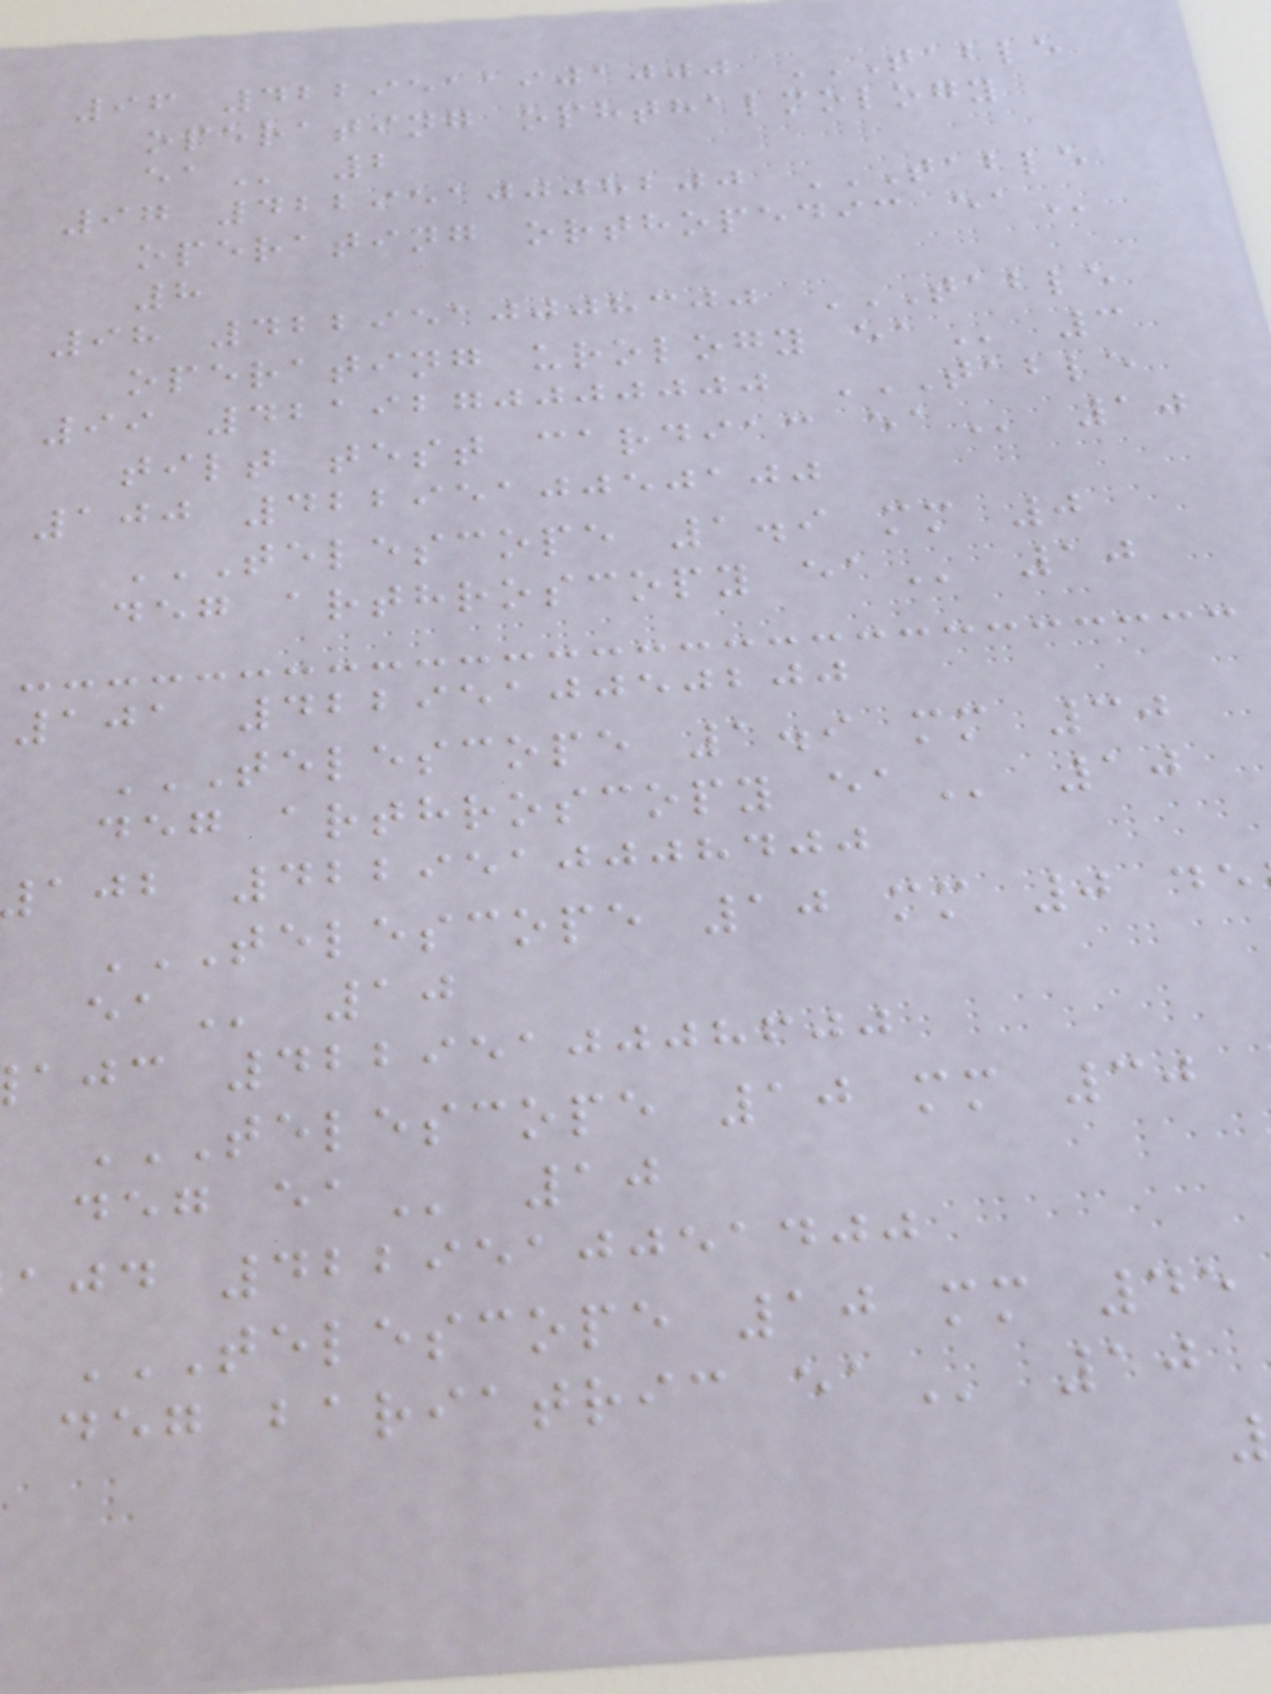96 4229511901000 TABLE
operating ophthalmology
97 4229510008200 TABLE
operating orthopedic
8
98 4229510008300 TABLE
operating urology
99 4219270000000 TABLE
tilt test cardiac
100 4229510050100
TELESCOPE 1.9 MM 0
deg arthroscopy
101 4229510050200
TELESCOPE 1.9 MM 30
deg arthroscopy
ajb 4229510008400
ajc 4229510008600
TELESCOPE 10 MM 30
ajd 4229510051400
TELESCOPE 10 MM 45
deg bariatric
